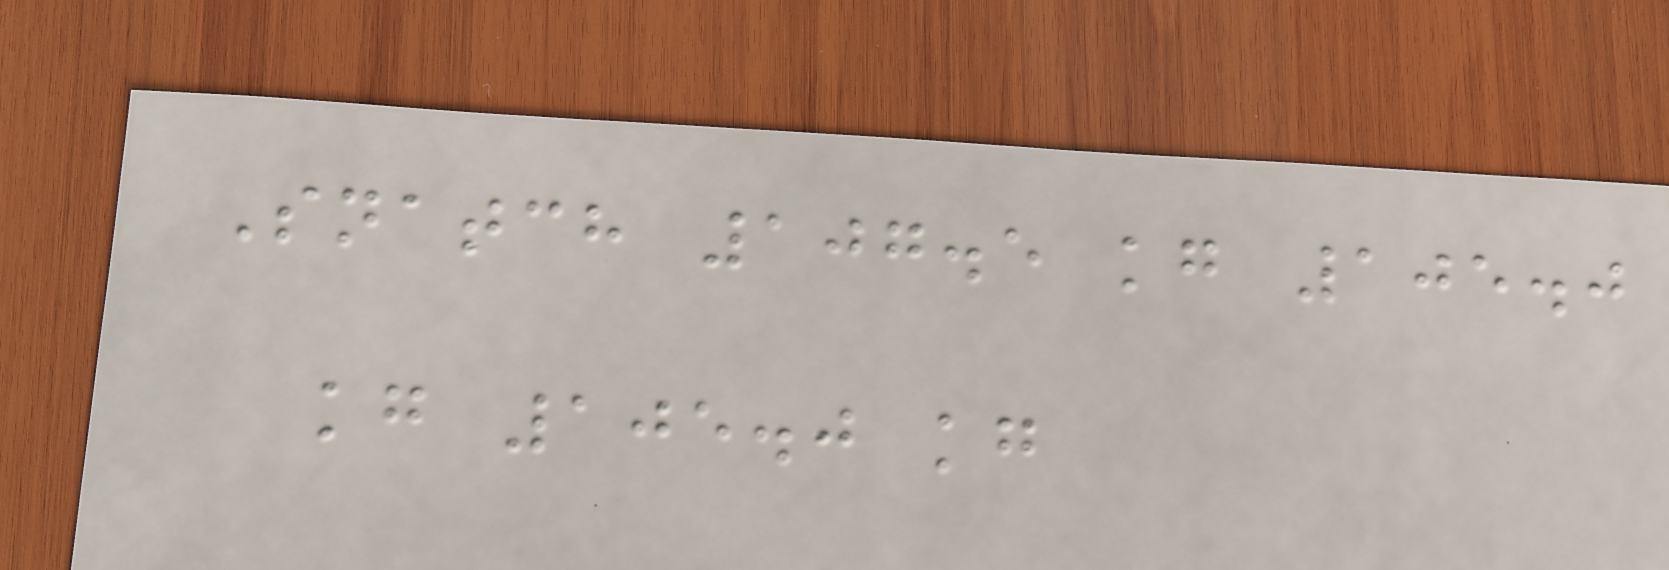Snatch 107.5 kg 105.0
kg 105.0 kg
